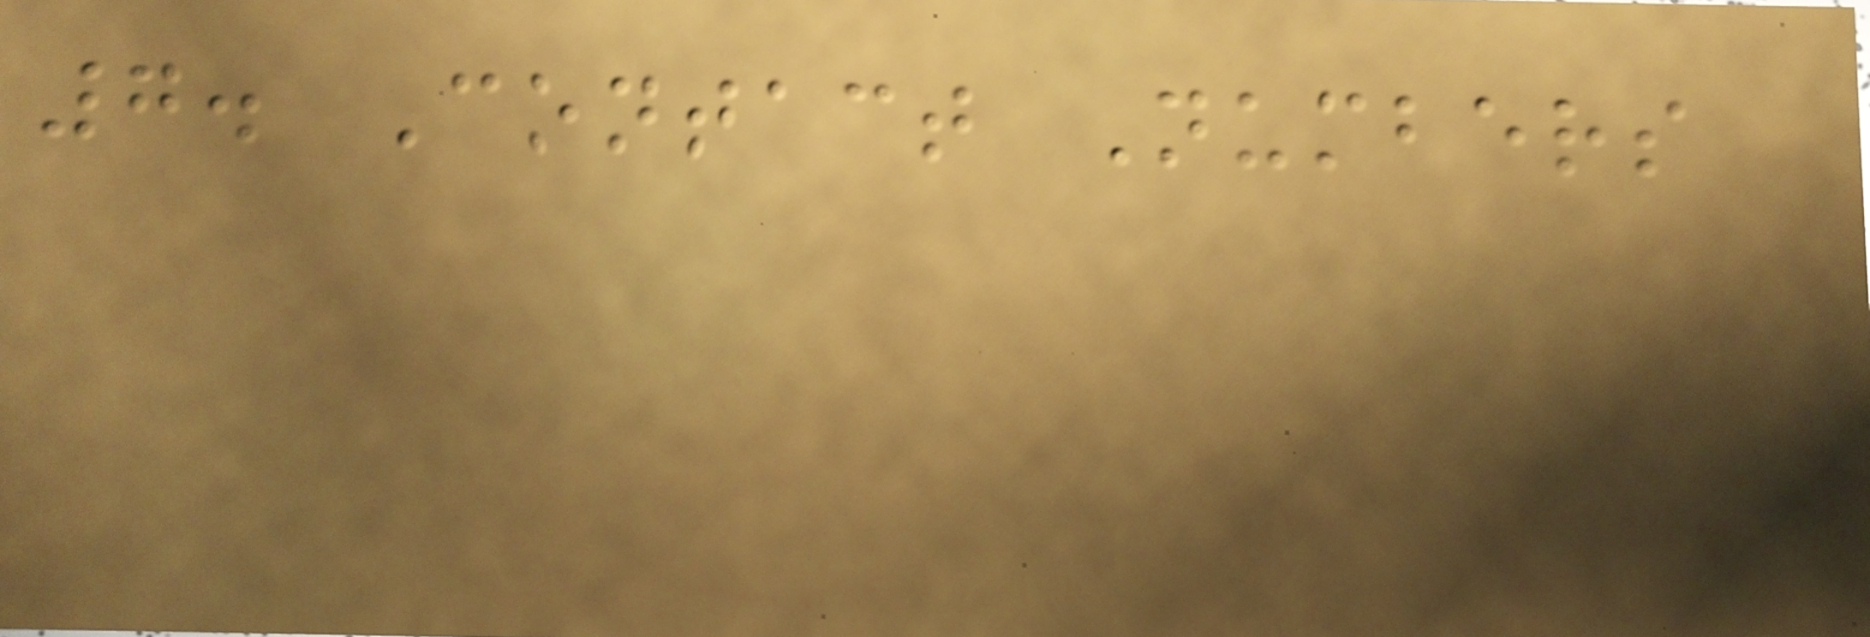7. Contact Numbers
